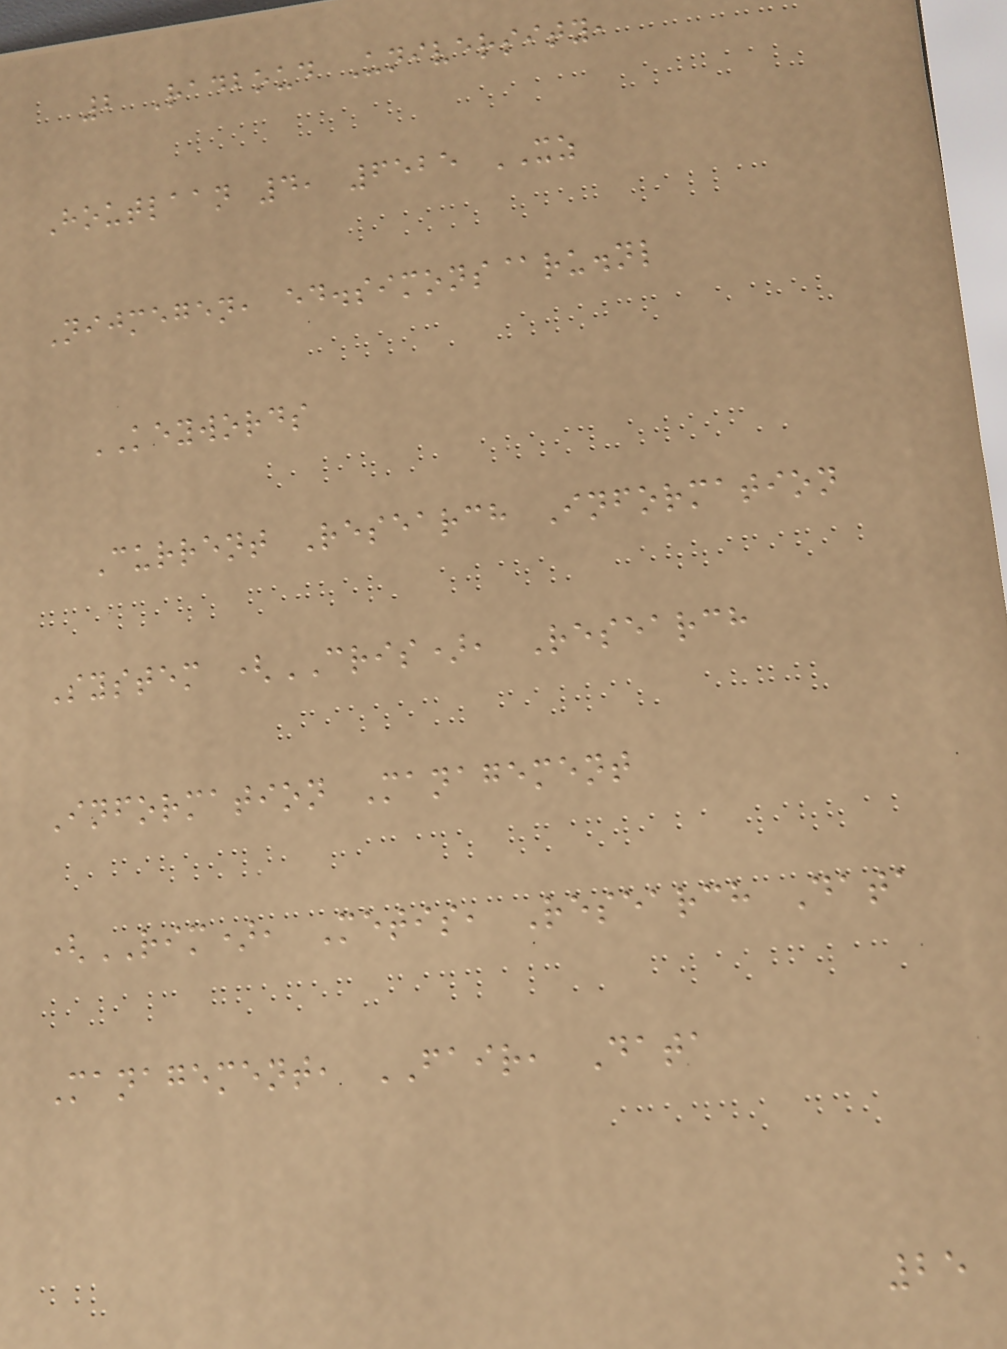2 Radboud University,
Houtlaan 4, 6525 XZ
Nijmegen, ed.simons@ru.nl
KEYWORDS
Current Research Information
System (CRIS), Research
Information Management
(RIM), Metis, Research Data
Management, FAIR, Data
25
